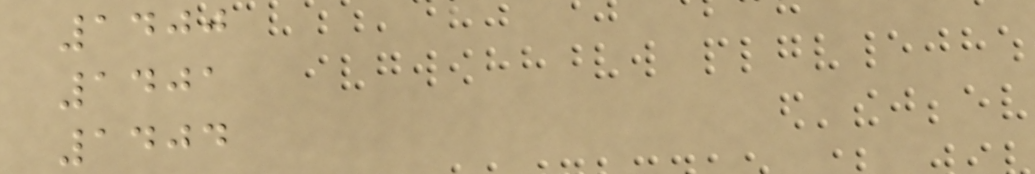1400
1401
1404
